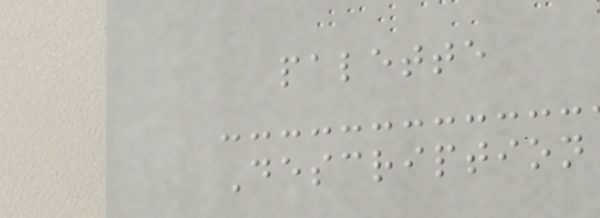palette
Description
